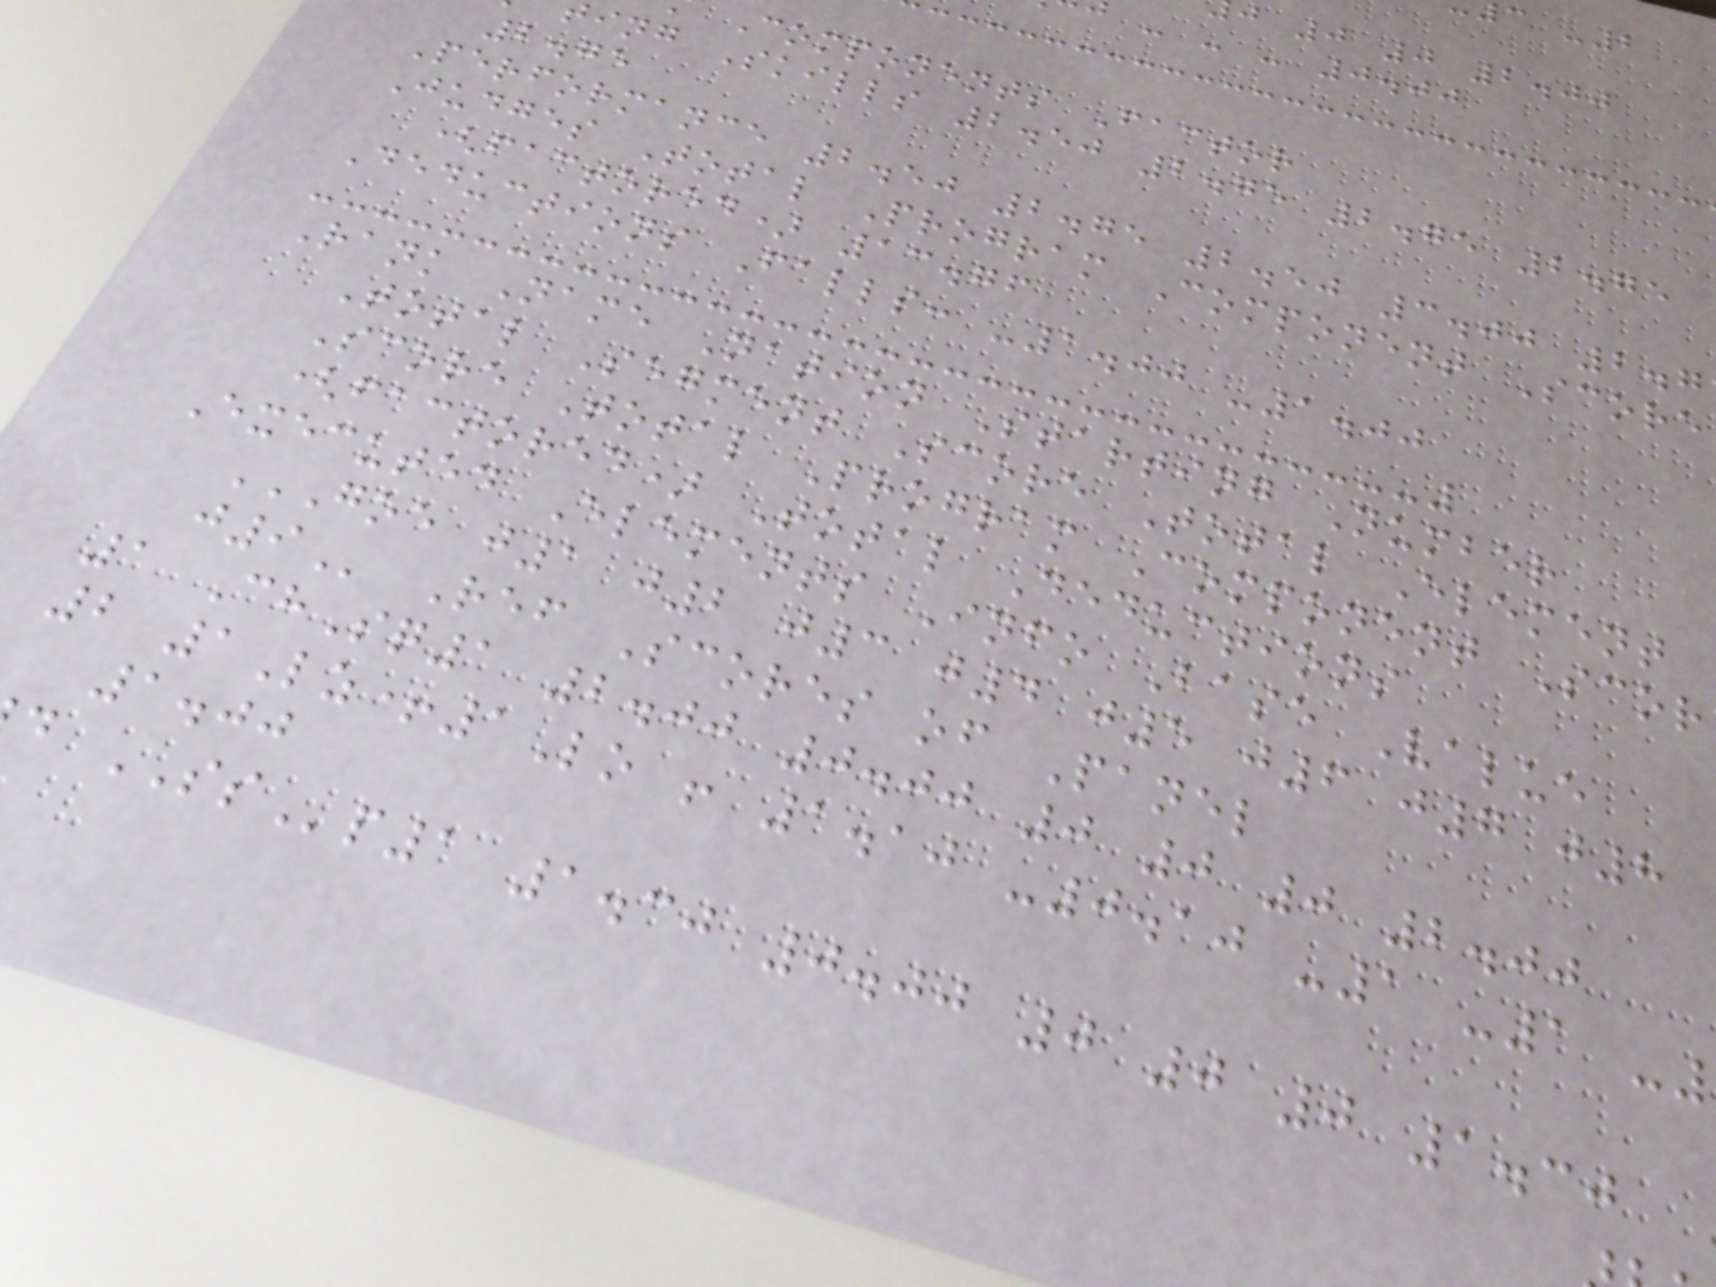j 0 0 2.00
- - - 0.00
Components Factor
ing Skills 2.50 2.75 2.75 2.75
2.75
Performance 2.50 2.75 2.50 3.00 2.7
Judges Total Program Component Score
(factored) 13.76
Deductions Falls: -1.00 -1.00
Rank Name Nation Starting Number
Total Segment Score Total Element
Score Total Program Component Scor
(factored) Total Deductions
Executed Elements Info Base Value
GOE J1 J2 J3 J4 J5 J6 J7 J8
Ref Scores of Panel
1 ChSq1 2.00 0.00 0 0 0 2.00
2 1Lz+1Lo ! 1.10 -0.10 -1 -1 -
1.00
d SSp1 1.30 0.00 0 0 0 1.30
